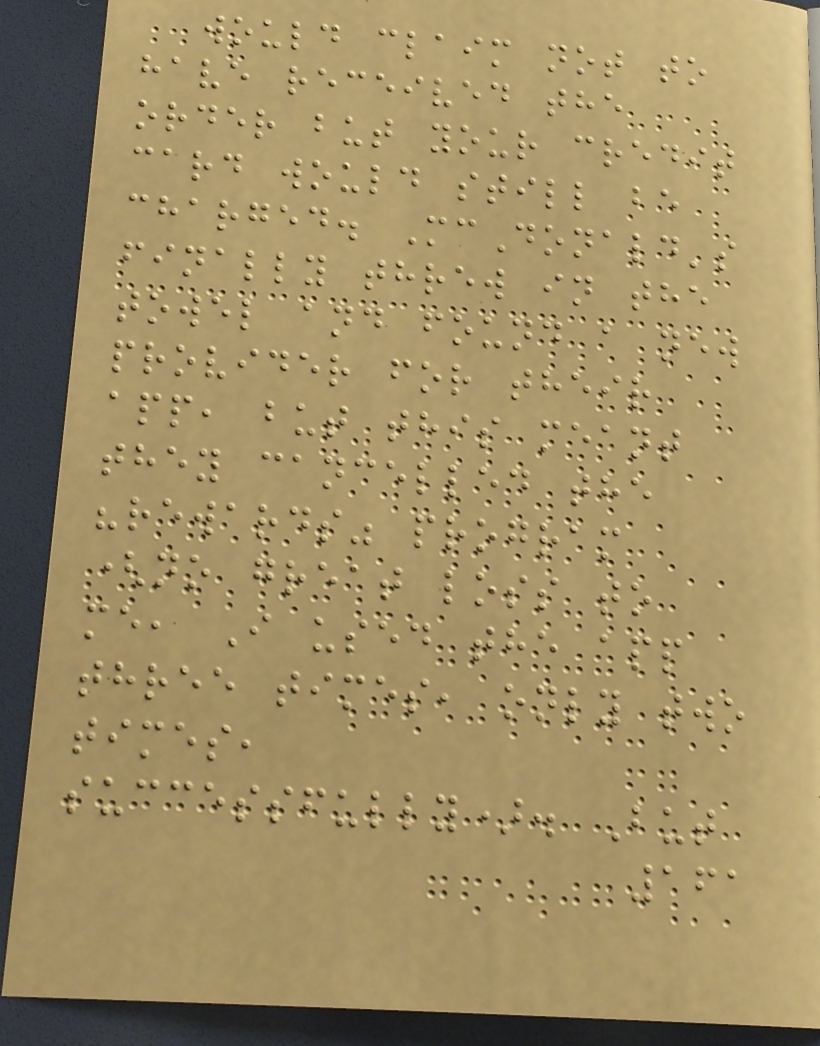would claim not to
have received the
order but your credit
card would still be
charged. McDonald's
finally threw in the
towel and found a new
provider for their
app, but this meant
they cancelled the
"rewards" program
(no great loss to
me, I used the app
three times, only two
times,
successfully). But
161
